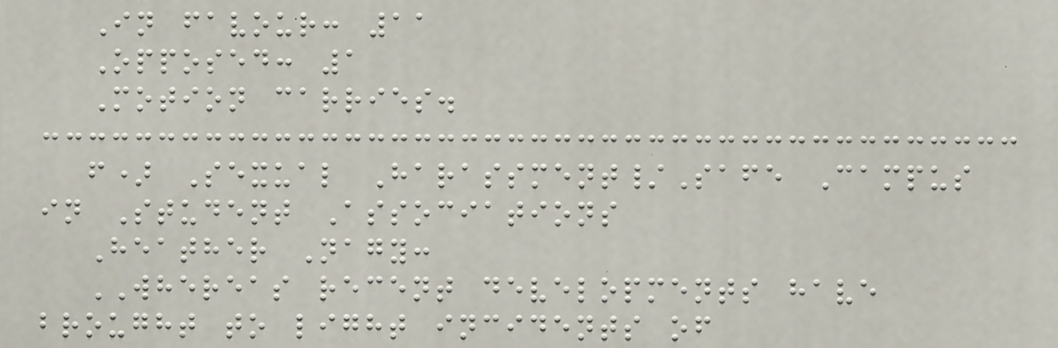In favour: 11
Opposed: 1
Motion carries.
f) Sexual Harassment/Safe Campus
in Student Associations
Heather Nagy:
WHEREAS recent developments have
brought to light incidents of
